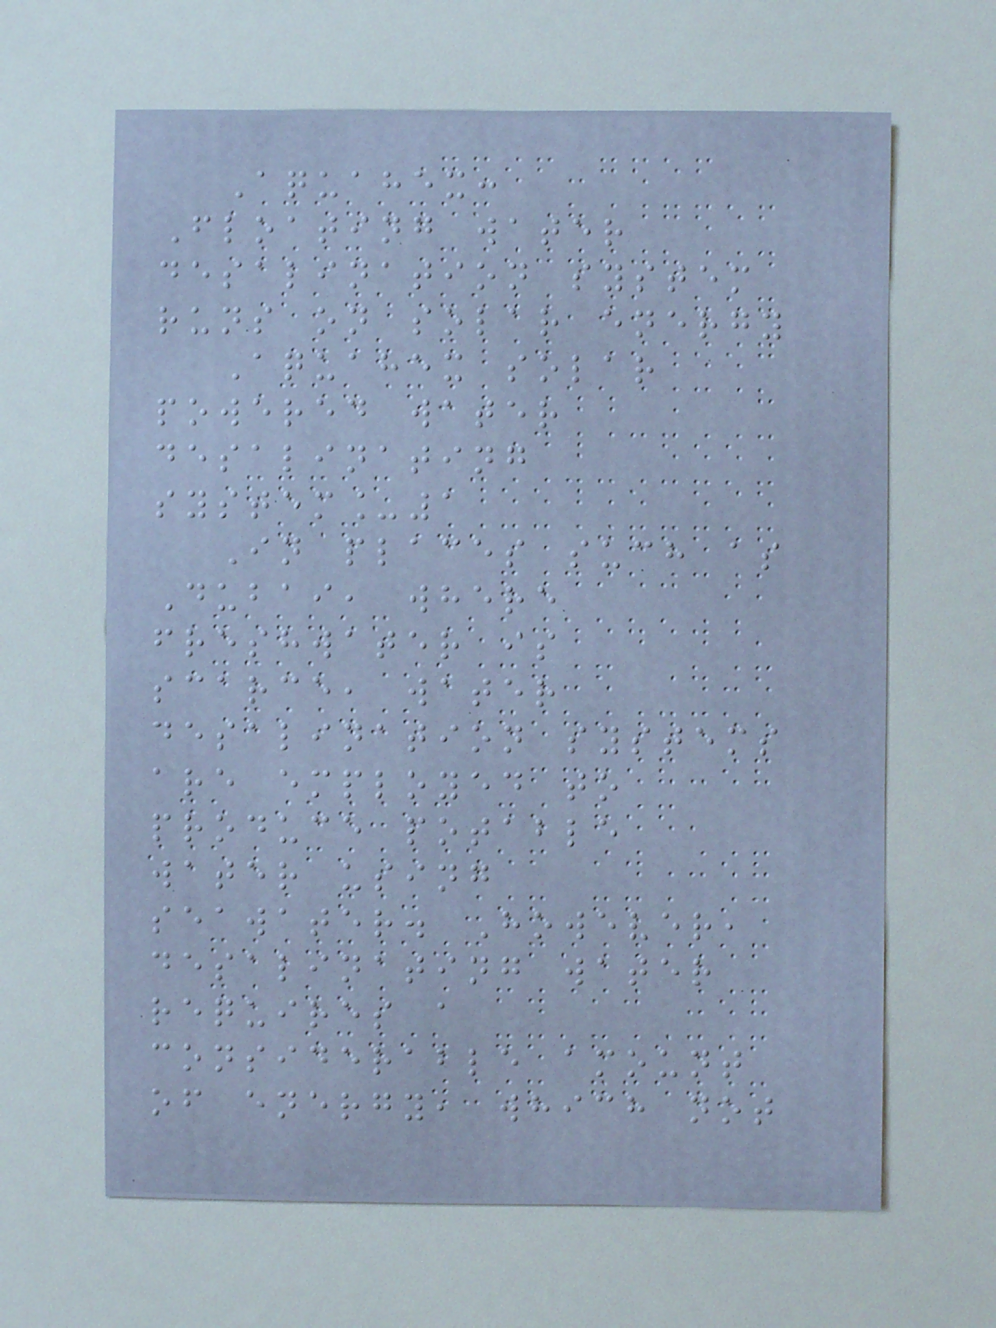Aquahex:
Floating water
desalination system
runs on solar energy
Aquahex solar
powered water
desalinating
system_1
In places such as
Dubai, where
freshwater is
scarce, water
desalination systems
are employed to
produce potable
water using
seawater. However,
desalinating water
requires a
considerable amount
of energy, which not
